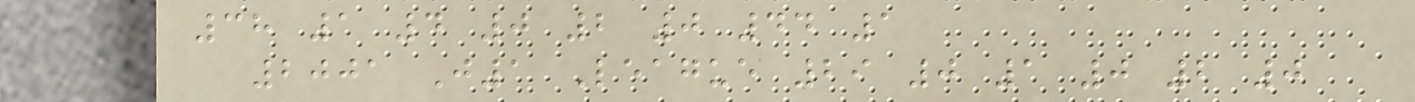38 1 4 0 2 0 44 1
2001 J1 League 29 0 1 0 2 0
